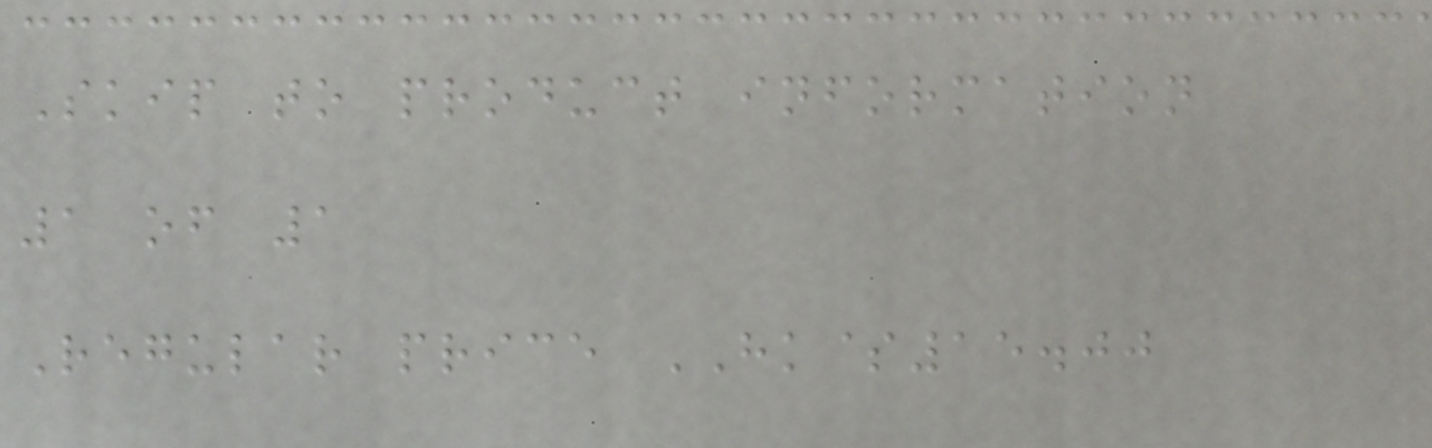Skip to product information
1 of 1
Regular price HK$15.00
